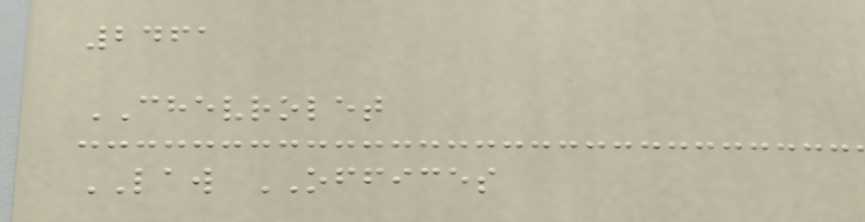2461
CHEVROLET
LAW OFFICES
